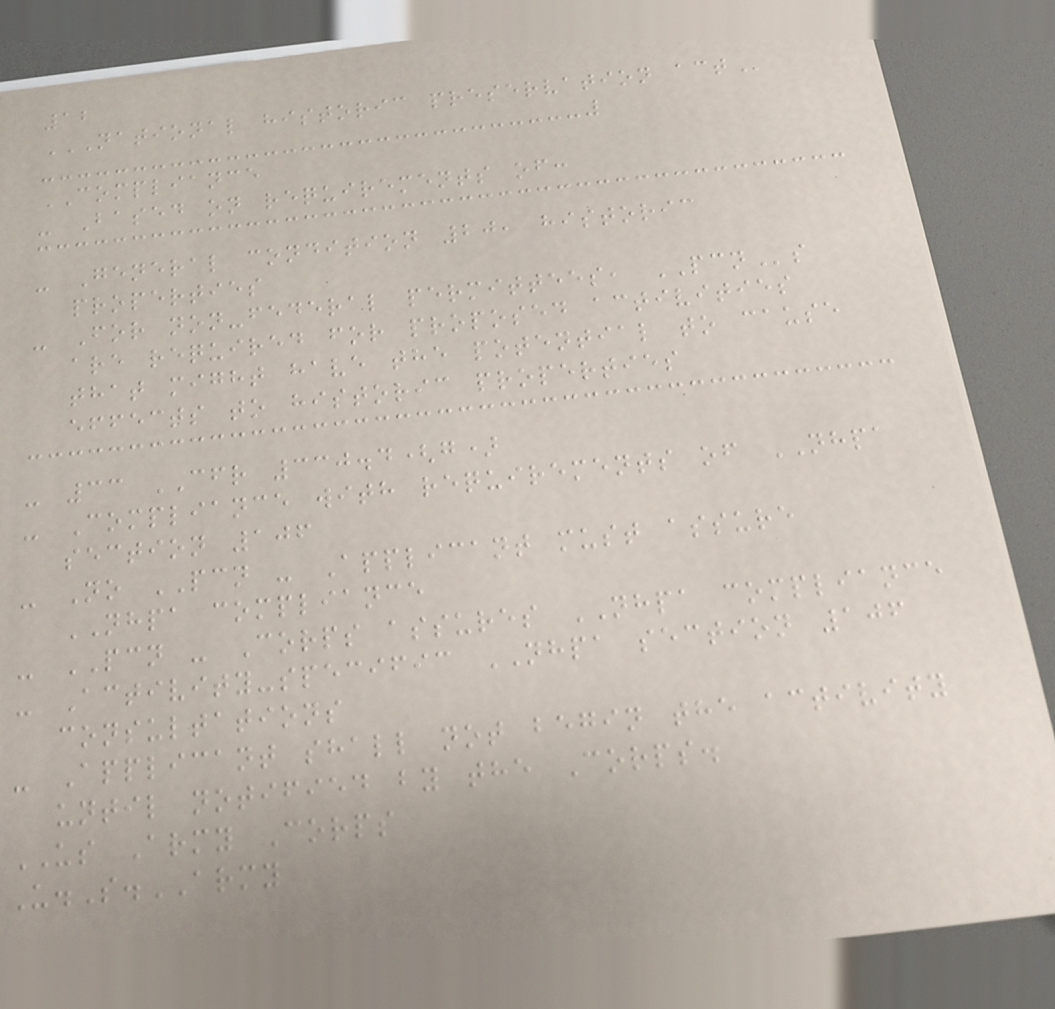12
NATIONAL HISTORIC PRESERVATION ACT
COMPLIANCE
- Based on requirements of:
- General condition 20, historic
properties
- For non-federal permittees, PCNs
are required for proposed activities
that might have the potential to cause
effects to historic properties
- 33 CFR 330.4(g)
- Compliance with requirements of NHPA
section 106
- No PCN - Applicant must assure
NHPA compliance
- PCN - Corps assures NHPA compliance
- Activity-specific NHPA section 106
consultations
- Applicant shall not begin the activity
until notified by the Corps.
US Army Corps
U.S.ARMY
